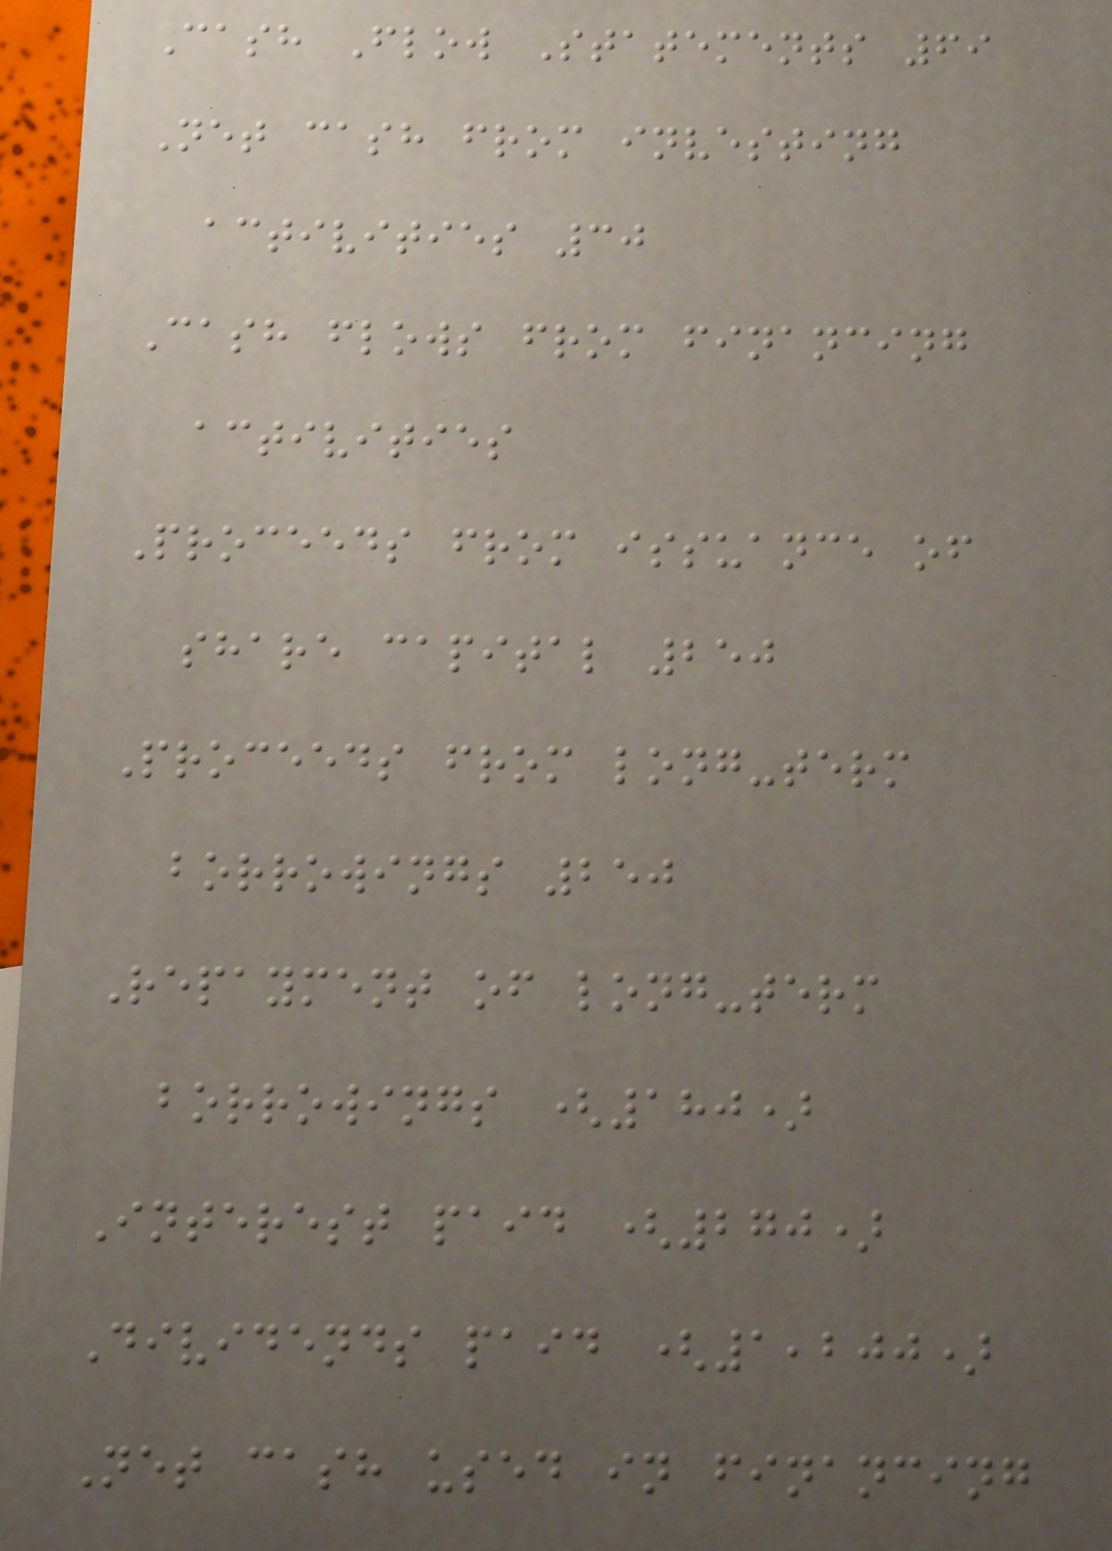Cash Flow Statements 69
Net cash from investing
activities 30
Cash flows from financing
activities
Proceeds from issuance of
share capital 250
Proceeds from long-term
borrowings 250
Repayment of long-term
borrowings (180)
Interest paid (270)
Dividends paid (1,200)
Net cash used in financing
